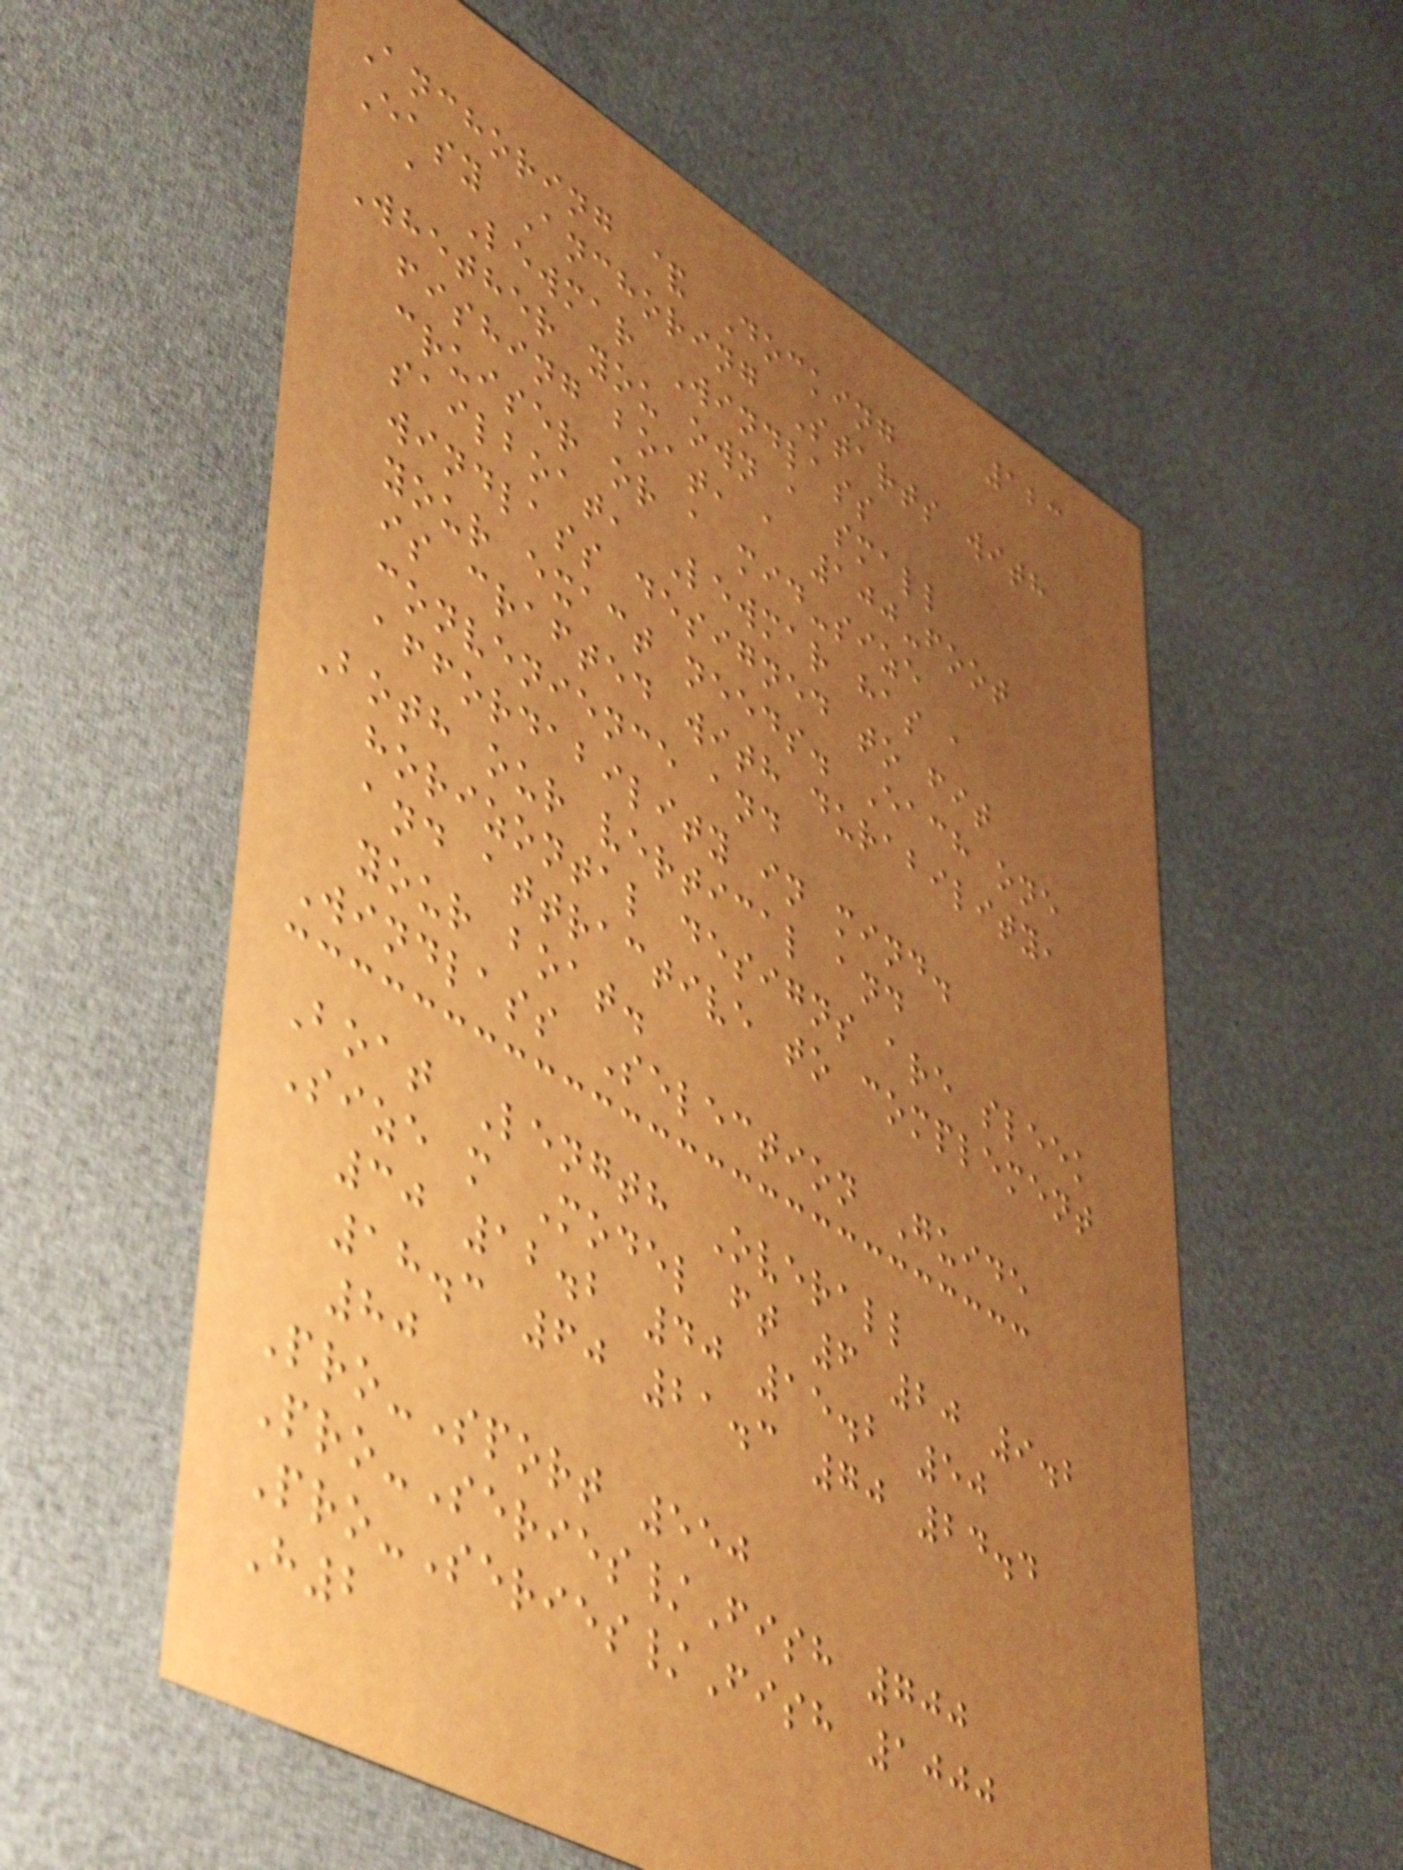123
Anchoring & Docking
Easy Anchoring Starts with
a Lewmar Windlass
Whether you own a small
fishing boat, a 100-foot
cruiser or a mid-size
sailboat, Lewmar has a
windlass designed to fit
your exact needs. Each one
is crafted with durability,
convenience and
affordability in mind.
Both our vertical and
horizontal designs are sleek
and attractive to complement
your boat.
Windlass Selection Guide
Boat Length Overall
Size m Model ft 6 20 9.2
30 12.2 40 15.2 50
18.3 60 21.3 70 24.4
80
Pro-Sport 550
Pro-Series/Fish 700
Pro-Series/Fish 1000
H2
